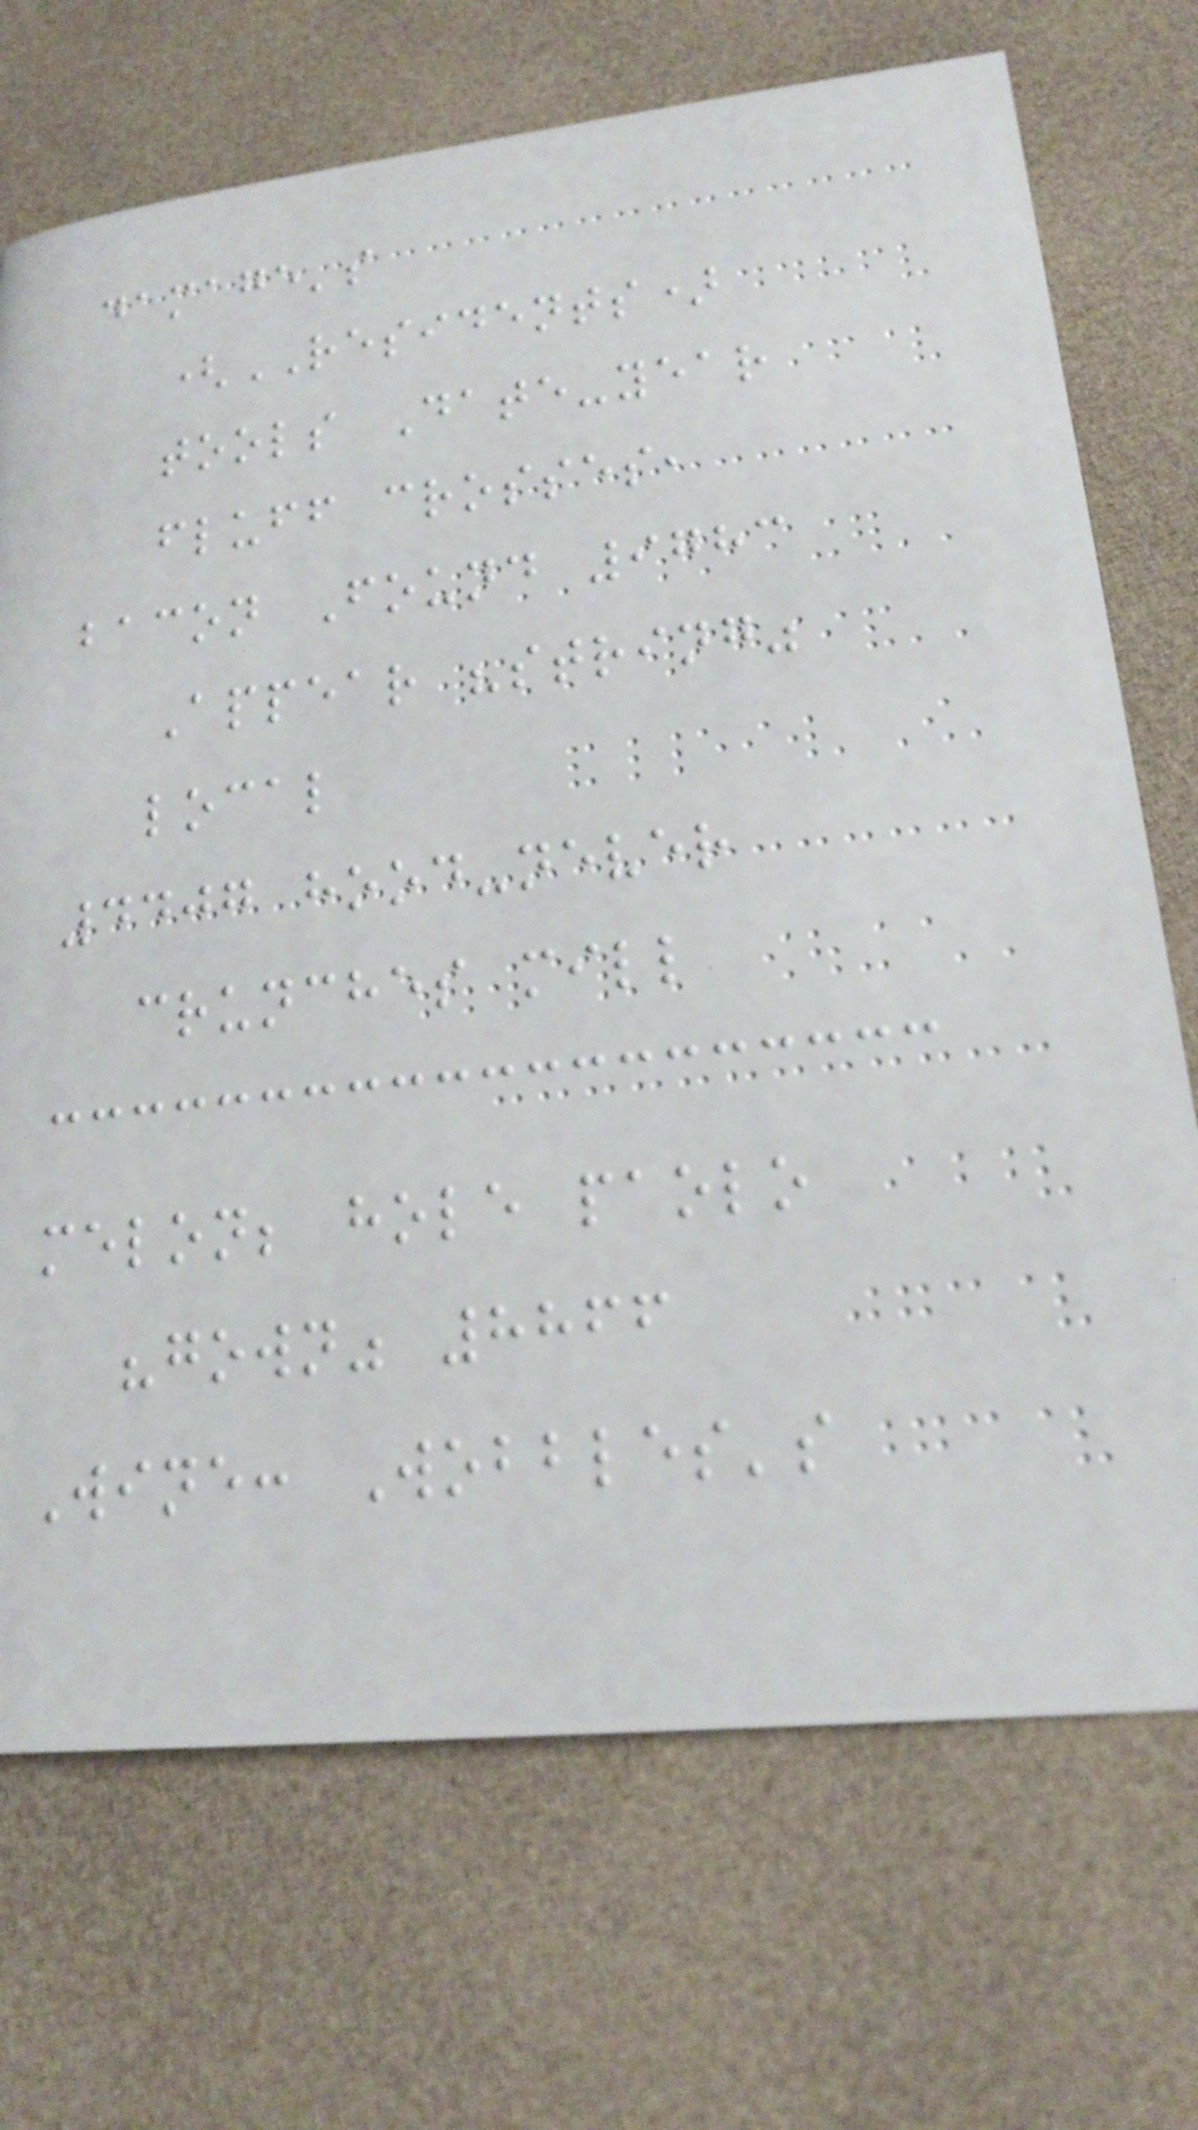damage's
(RESIDENTS)
tools Date-year
fluff crosses,
bacon Found 9783
Appear "string"
local
4407 hood-never
crunches mill
melon; hole paolo
"gown" 8866
Wine: Wobbles's
